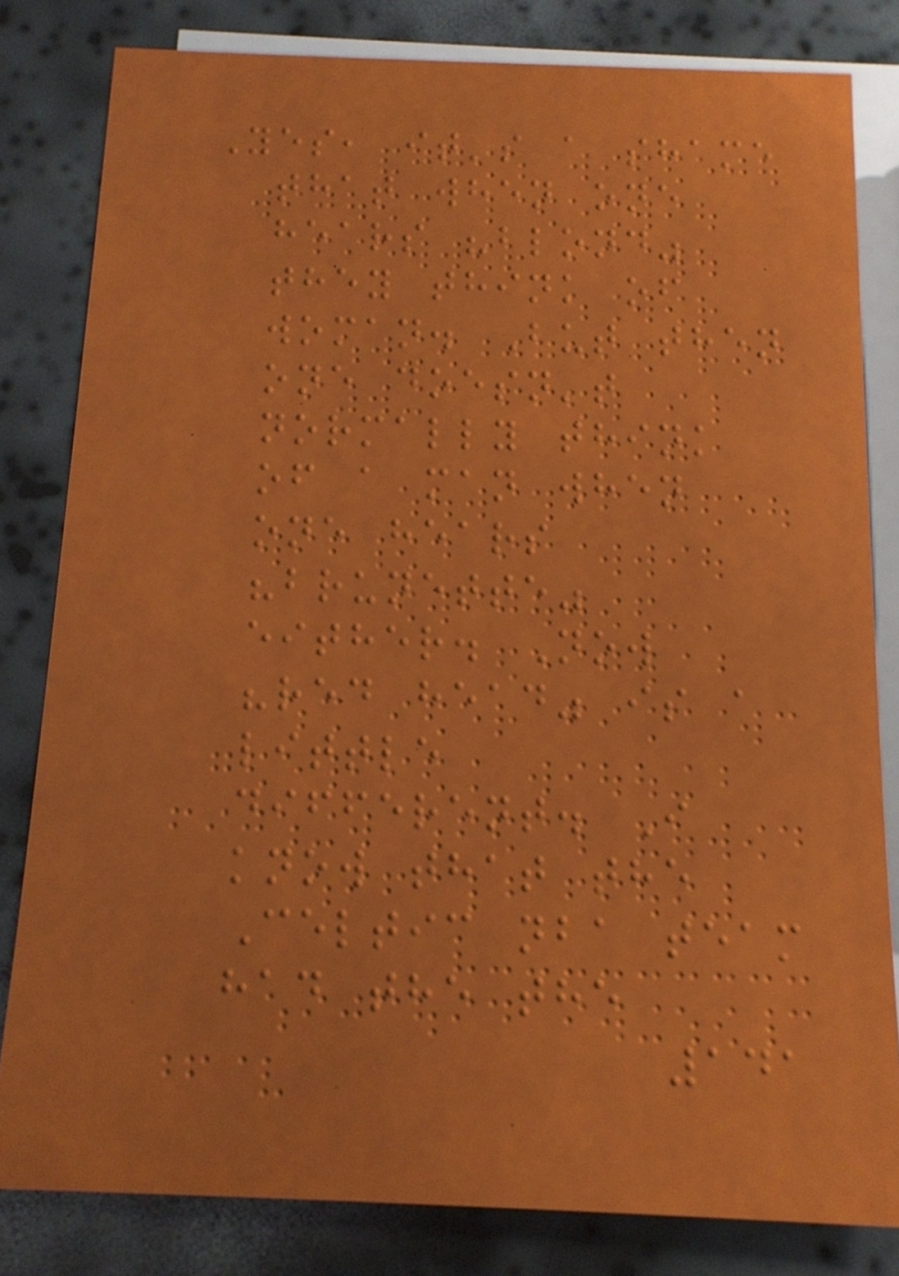Yes, it's a shame
that when one
hears "blond"
they think of
woman. But then
one doesn't
normally think
of a man when
one hears
"brunette"
either. Now
"red head" is a
little
different. I
know that the
Celtic nba team
had the the
141
